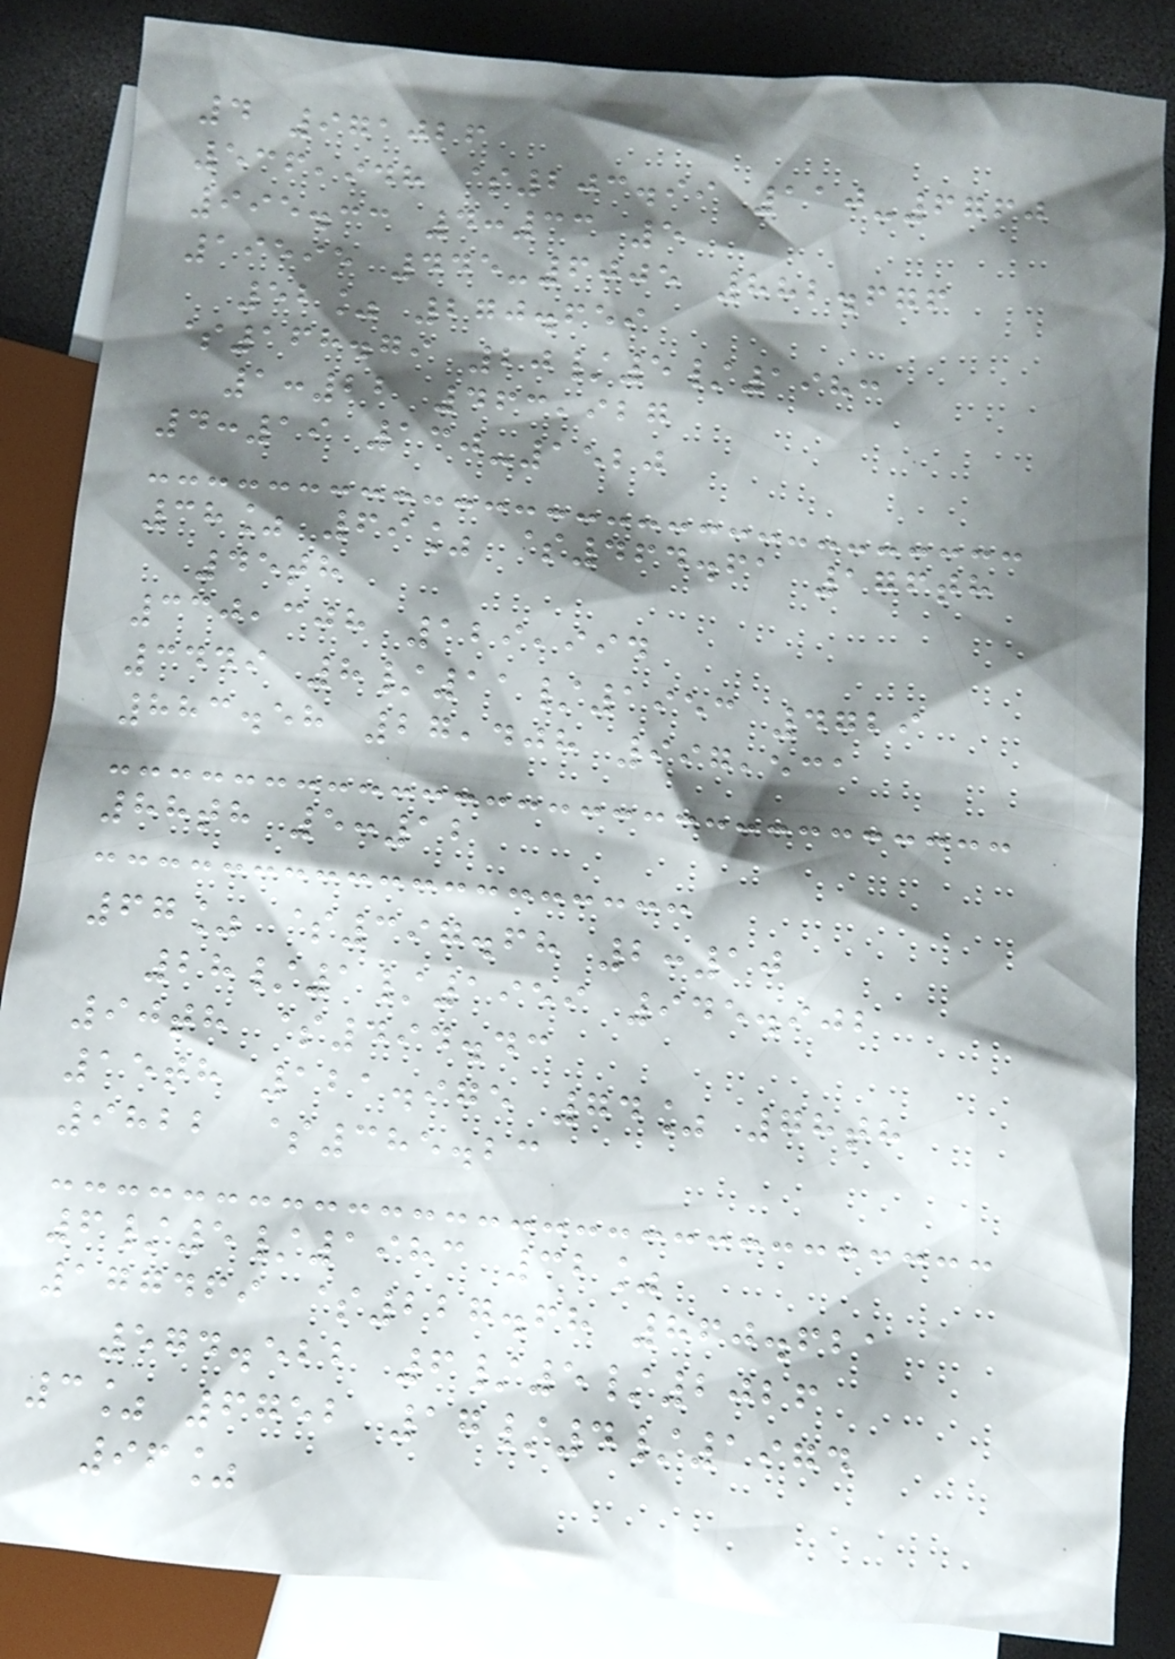4 971026
536,948 $203.99 110-6760
995.33 4:33 5
19595 445-6005 882.676
52% 270.659
$168.79 20/5/1983
1:22 463,927
4:19 130-1520
38% 69% $464.61 176th
45th
330,308 129,994
3449 8/11/1953 4729
883.58 27,408 997,531
88th 5:12
67% $397.68 2:10
28/1/1959 945.902
90th $494.43
15th 121.975 74% 78th
9822 $385.23
6/5/1983 32%
177469 $227.68 860.621
574.522 6/5/2026
3% 6752 17/4/1974
96%
